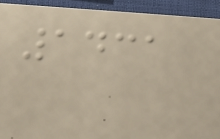1431
